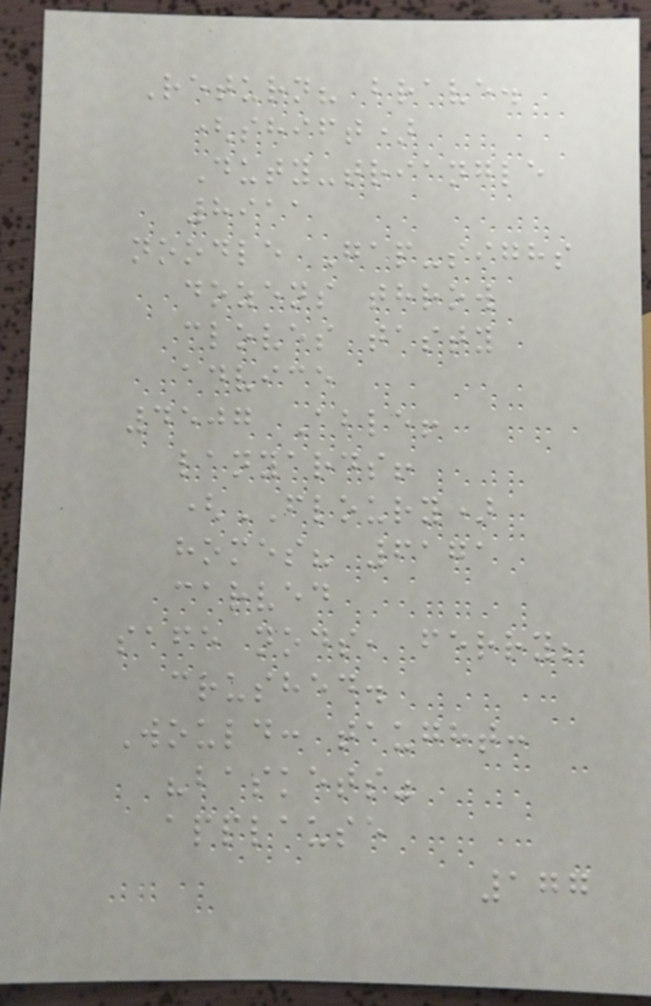Return? brave.
(shift)
Duty-triangle
8911
noodle Gap-sighs
dozens throw
cloves tasty
advice
4507 Able!
lanyards!
(FLOURY)
homes? 6171
carved
safe nods, ferry;
crushed.
Would: taught:
"baskets"
applause
177
